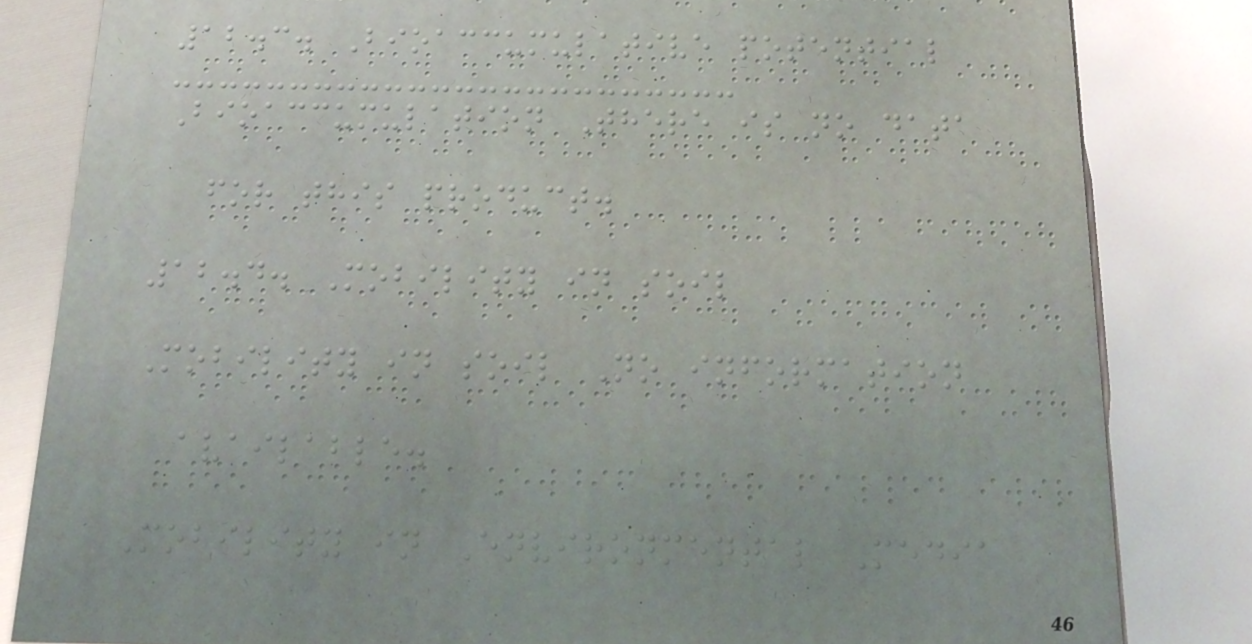12.3. Bioaccumulative potential
Bioaccumulation There is no data
for this product.
12.4. Mobility in soil
Mobility in soil No information
available.
Mobility in Environmental Media
